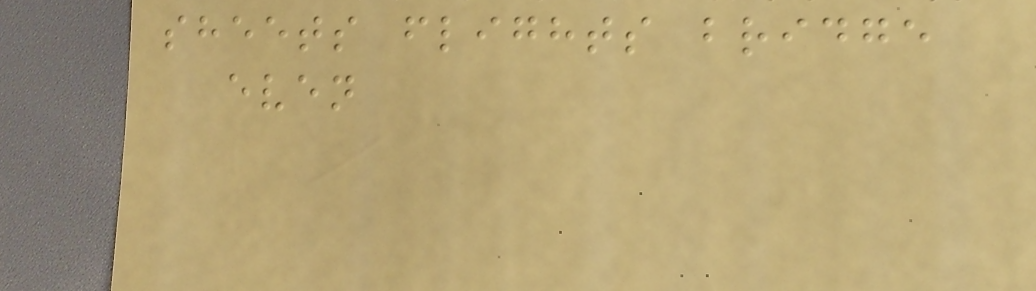sheets flights bridge
even
